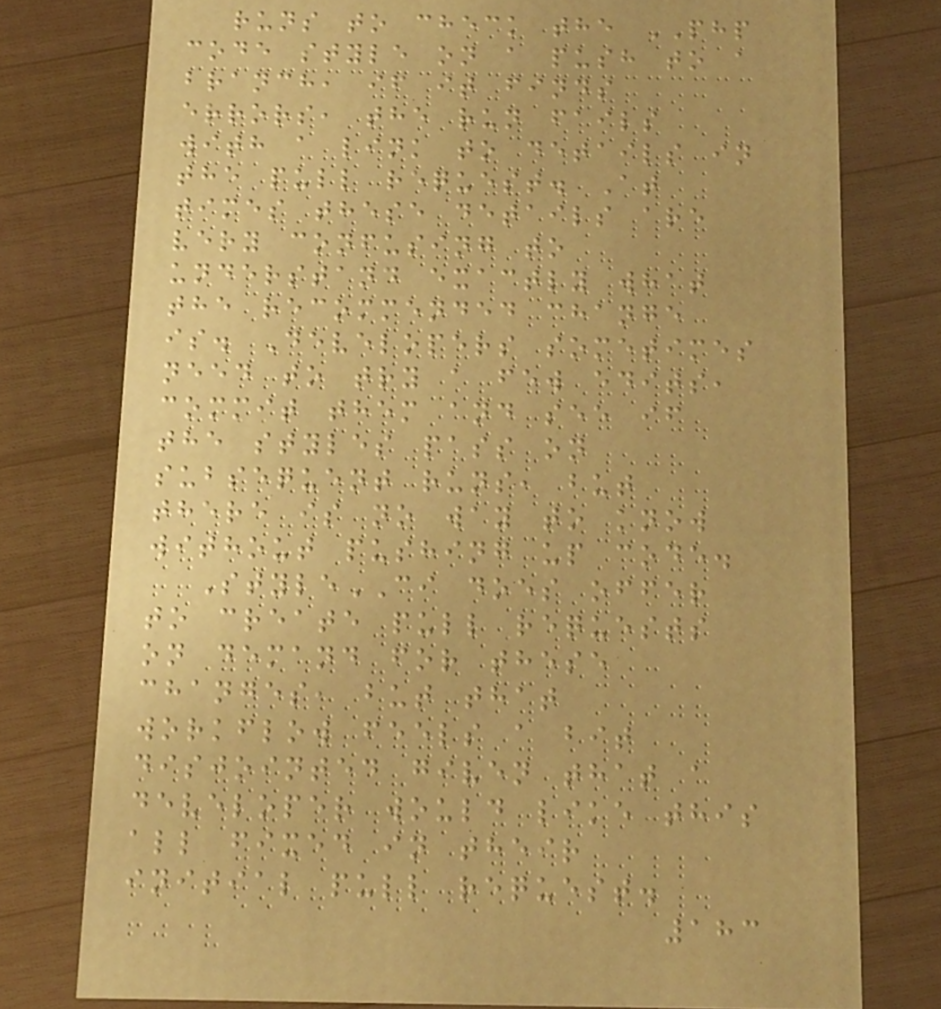runs to check the PHP
code style on a push to a
branch, if it finds
errors, the run fails
with a link to details in
the pull request. At
times these details are
very confusing to
understand exactly what
the recommended change
is. Developers sometimes
need to try a few edits,
commit them and see if
the styles pass on
subsequent runs, but
there is no way to know
without pushing up code.
StyleCI does offer
to create pull requests
on demand for these
changes, but that
workflow feels a bit
disjointed given that a
developer would like this
all fixed in their
initial pull request.
183
